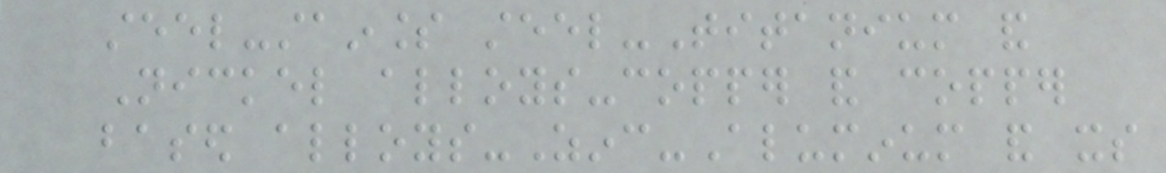steel-stainless steel-Titanium and
Nickel alloys-copper and copper
based alloys-Zinc-Aluminum and its
